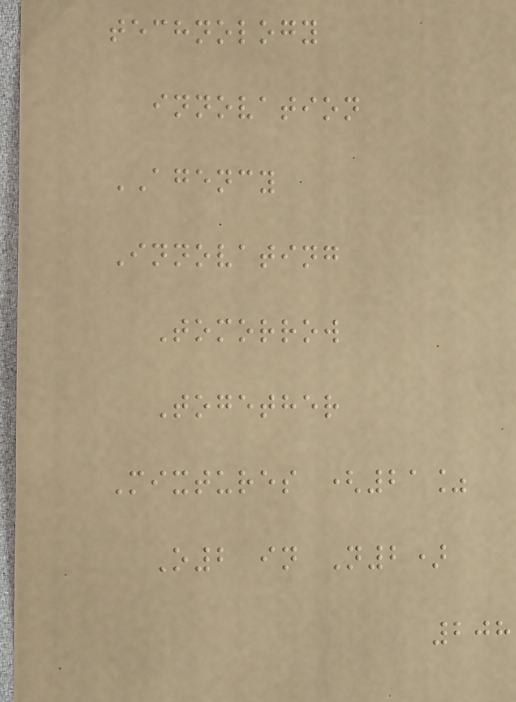technology
innovation
AGENCY
Innovating
Tomorrow
Together
Mixtures (21%
O2 in N2)
208
